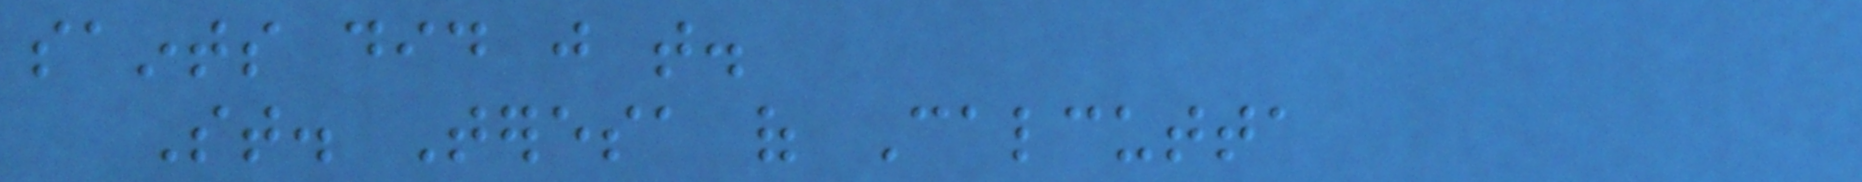saints did just that.
St. Teresa of Calcutta
